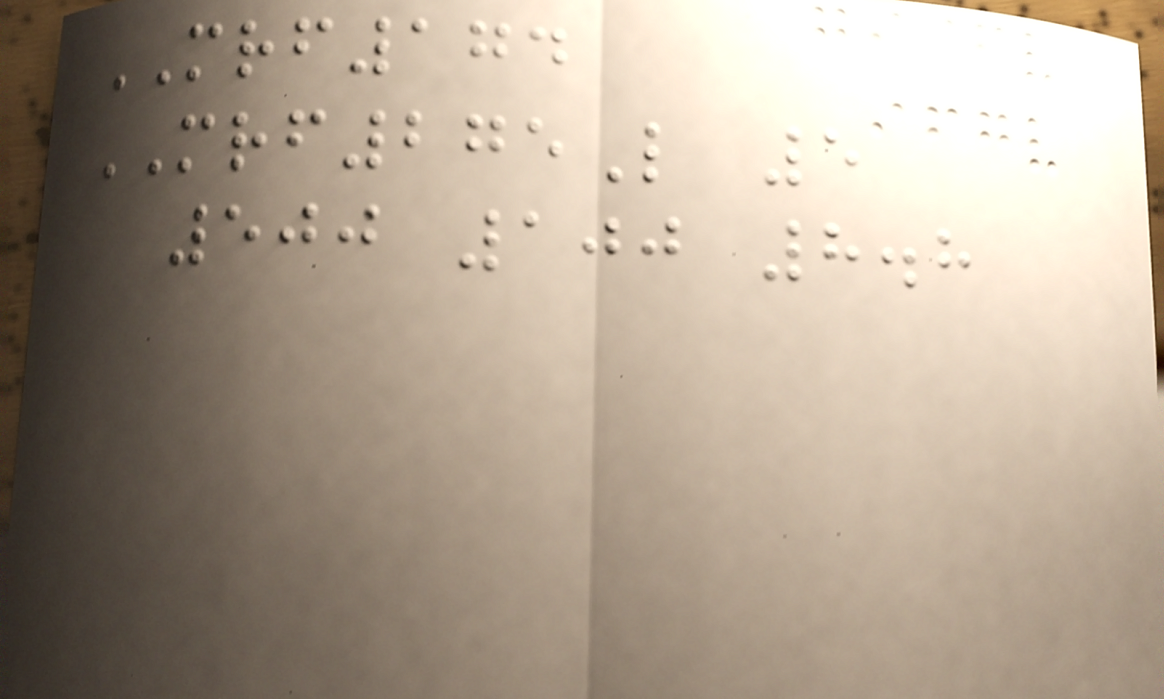MRF174
MRF275L 5
500 100 8.8
